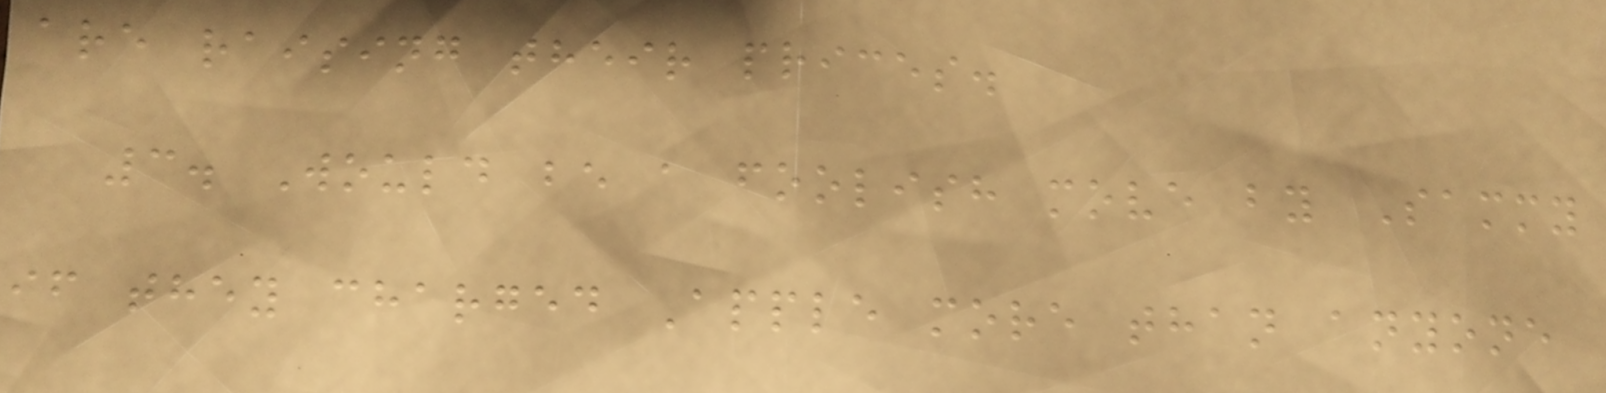are raising their prices.
3. Would be a foolish move by Sammy
if they charged Apple more than anyone
